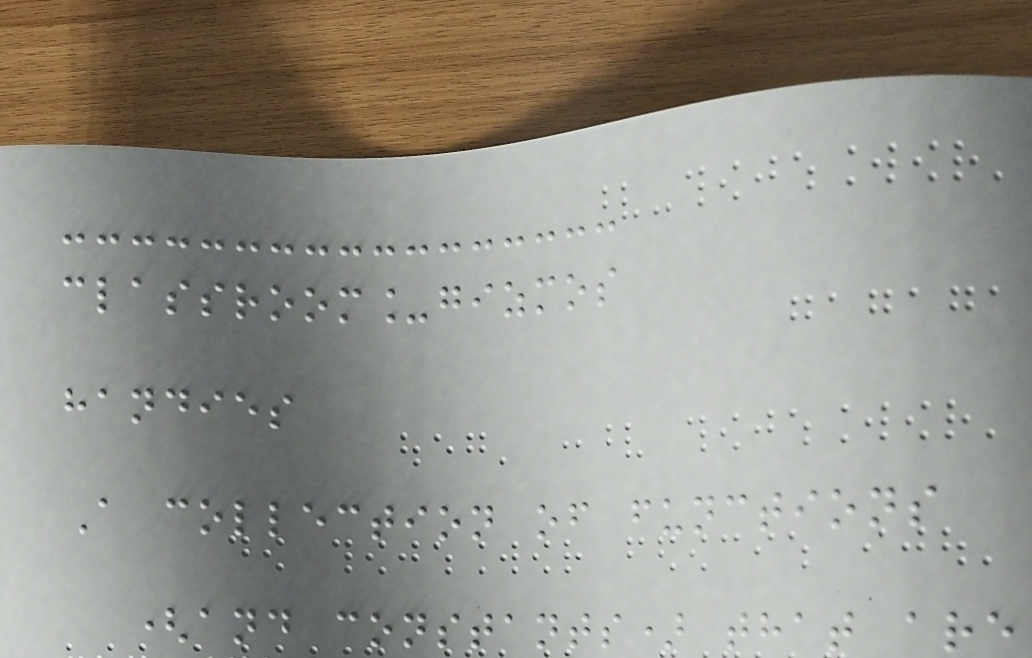classroom_gizmos
handies
A collection of functions
(and constants) that are
